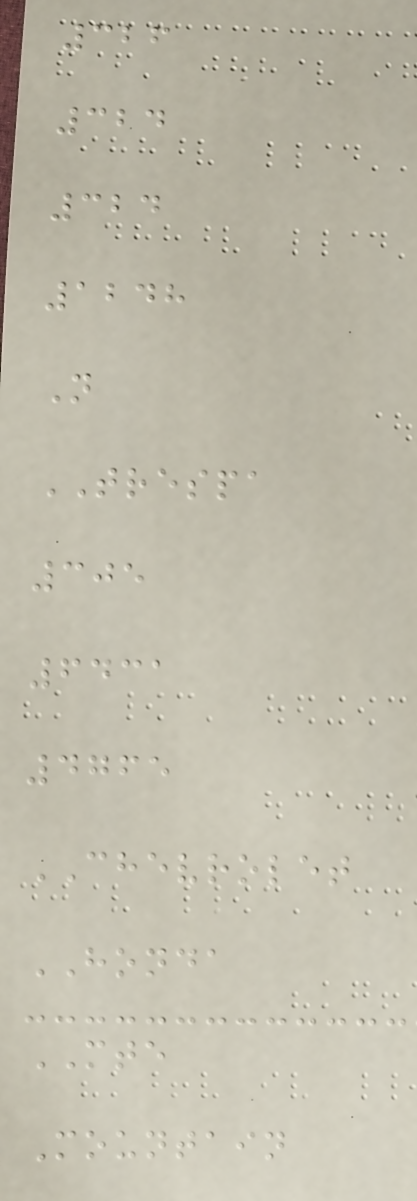326
324
324
1248
N
TRESPA
305
6431
4765
CHEVROLET
HONDA
MTE
Mountain
